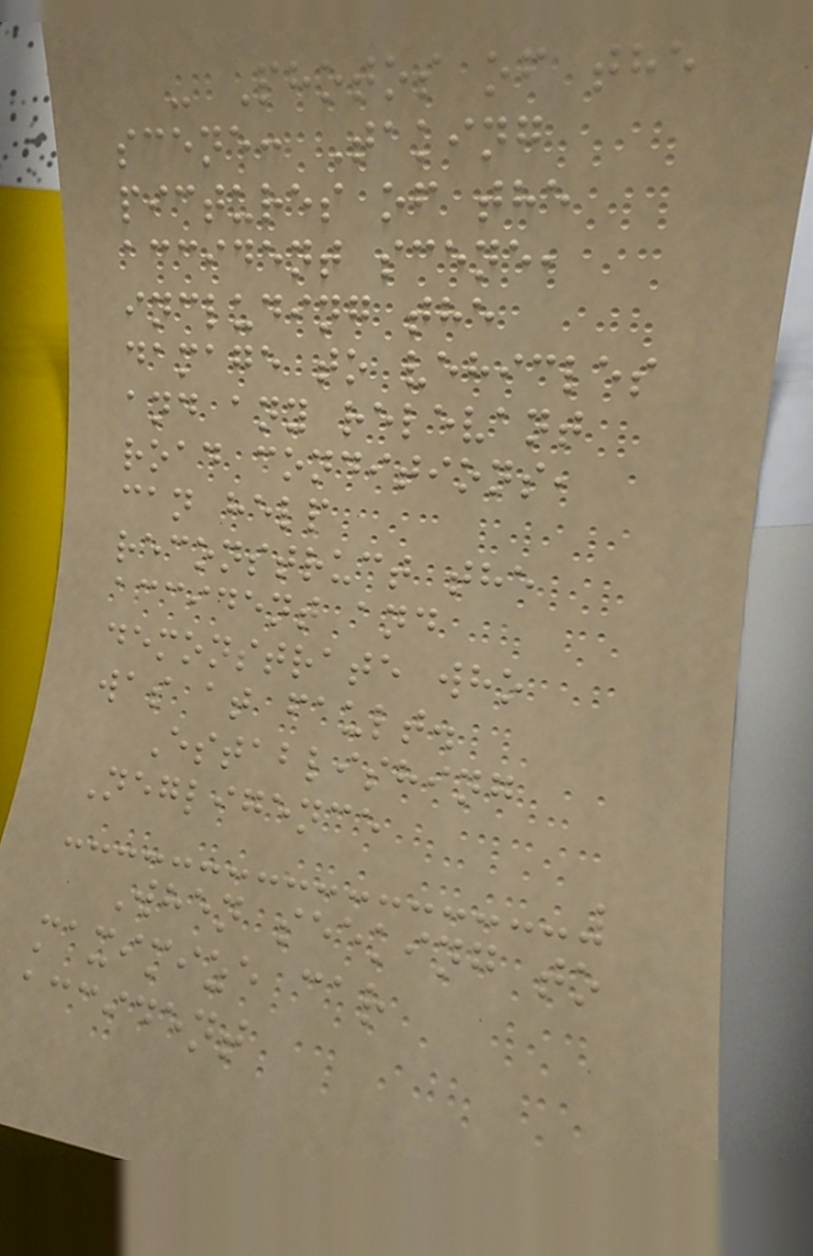- Photos of the
scene: Taking
pictures of the
accident scene,
including the
damage to vehicles
and any relevant
road conditions,
can help
reconstruct the
accident and
demonstrate who
was at fault.
Establishing
Negligence
When seeking to
maximize car
accident
